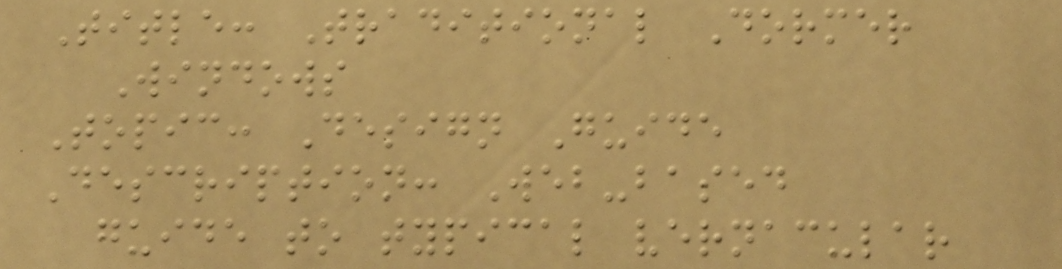Title: Traditional Dormer
Windows
Topic: Design Guide
Description: Web-based
guide to typical vernacular
